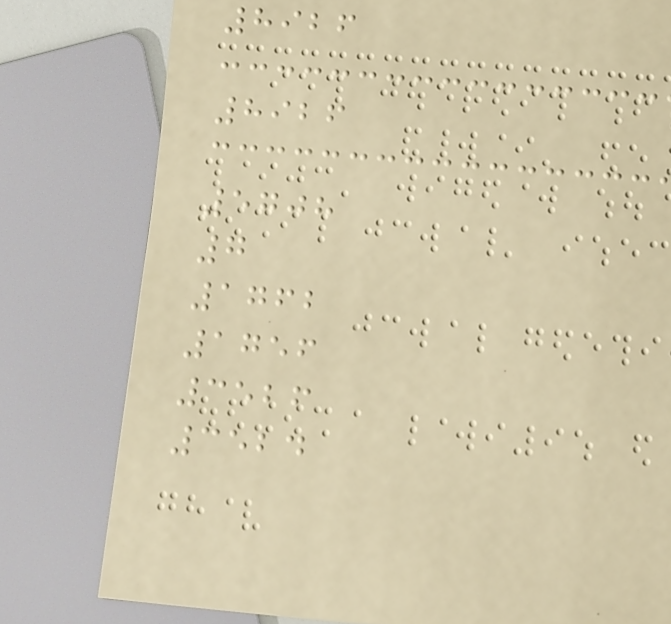8926
8926
5708
7
1762
1756
3526
3524
